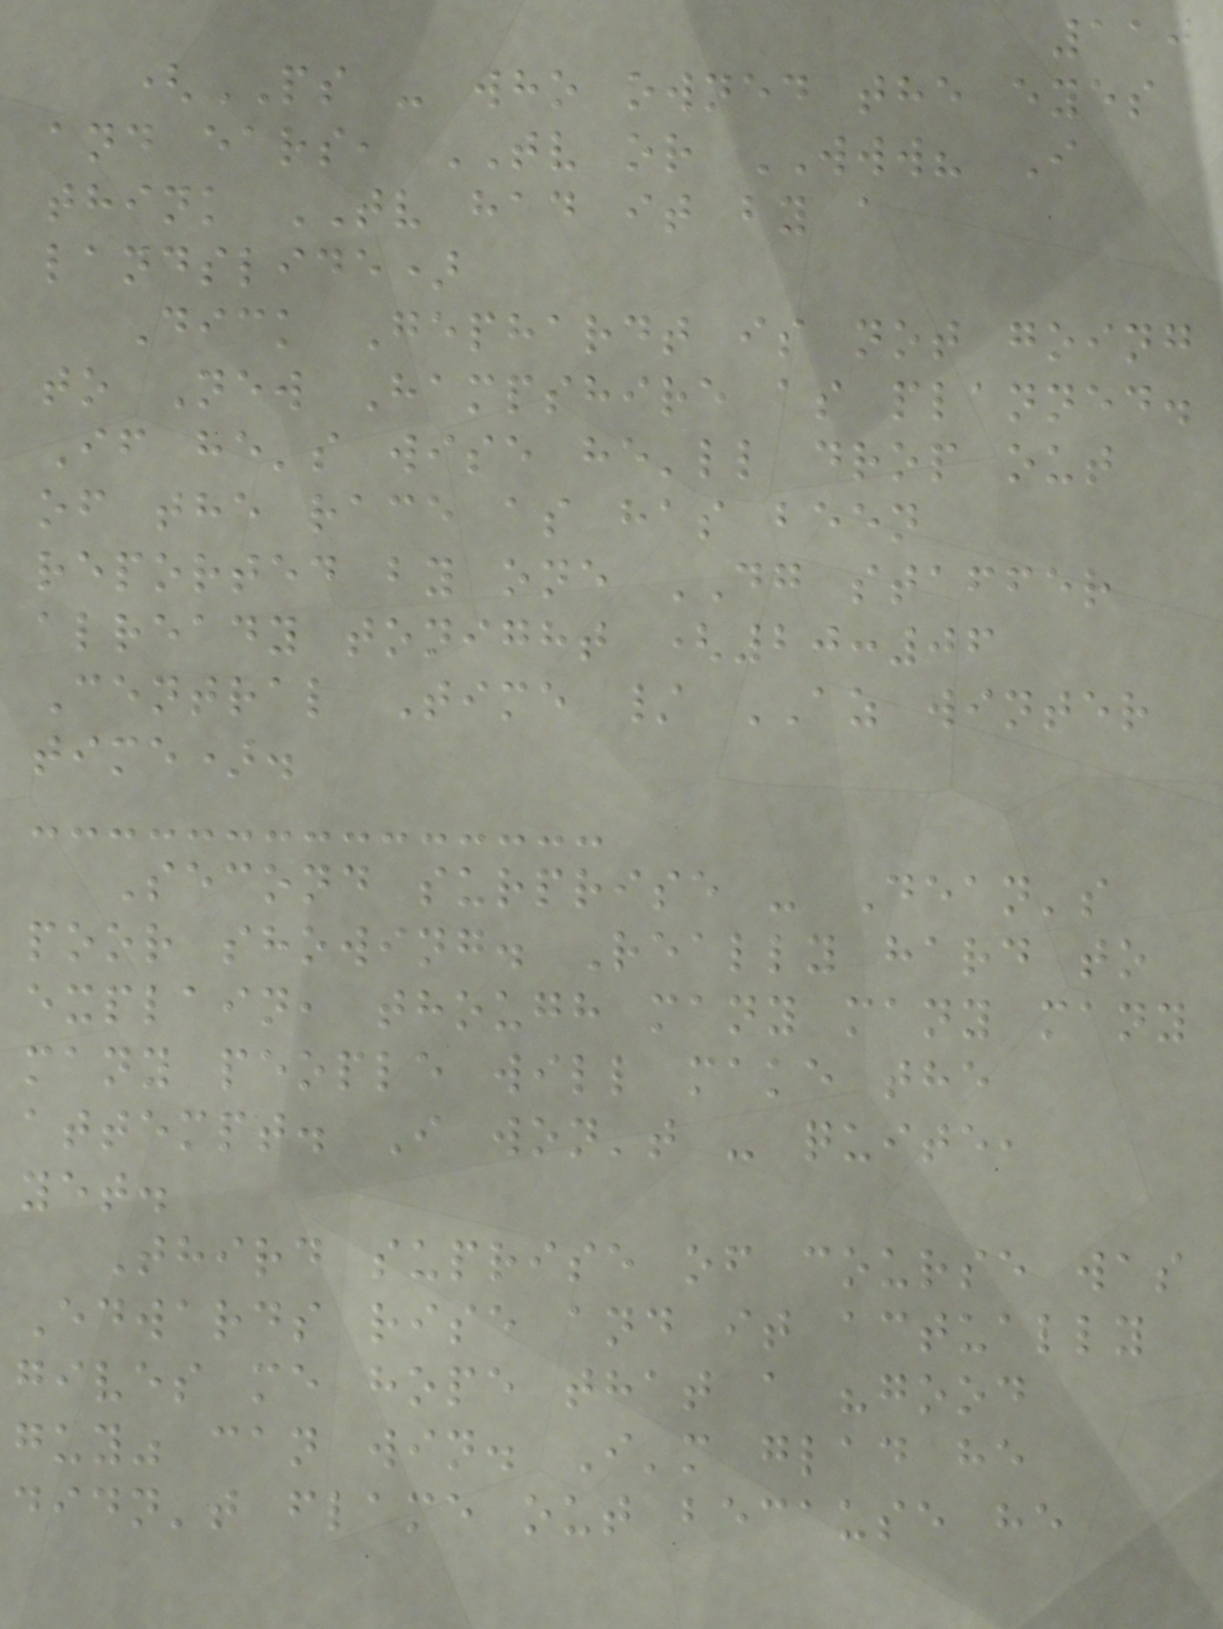110
(PS - who owned the eyes
and ears, TV or WWW? I
think TV had it by a
landslide)
Dick Gephardt is not going
to New Hampshire as planned.
If he's wise he'll drop out
of the race as has been
reported by one DG staffer
already tonight (20:06
Central Time / AZ winter
time).
Second surprise - Dean's
poor showing. Really hard to
explain, though many many many
many people will make the
attempt. I won't - quite,
yet.
Third suprise of course was
Edwards rise and it actually
gives me hope that a "good
guy" can win. I'm glad he
didn't flame out because he
